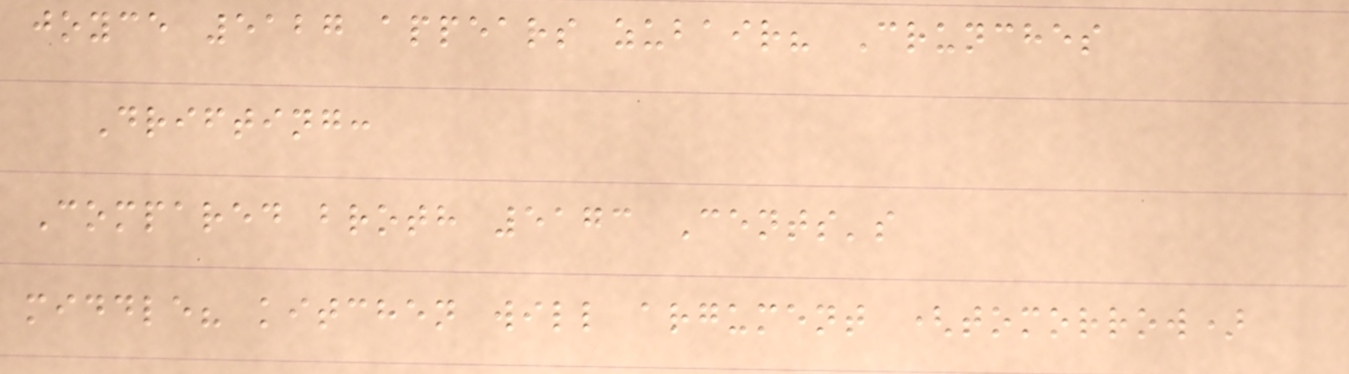joyce 5127 appears zubair? Crunches
Drifting:
Compared broth 5173 Cents's
middle? kitchen will argument (tomorrow)
